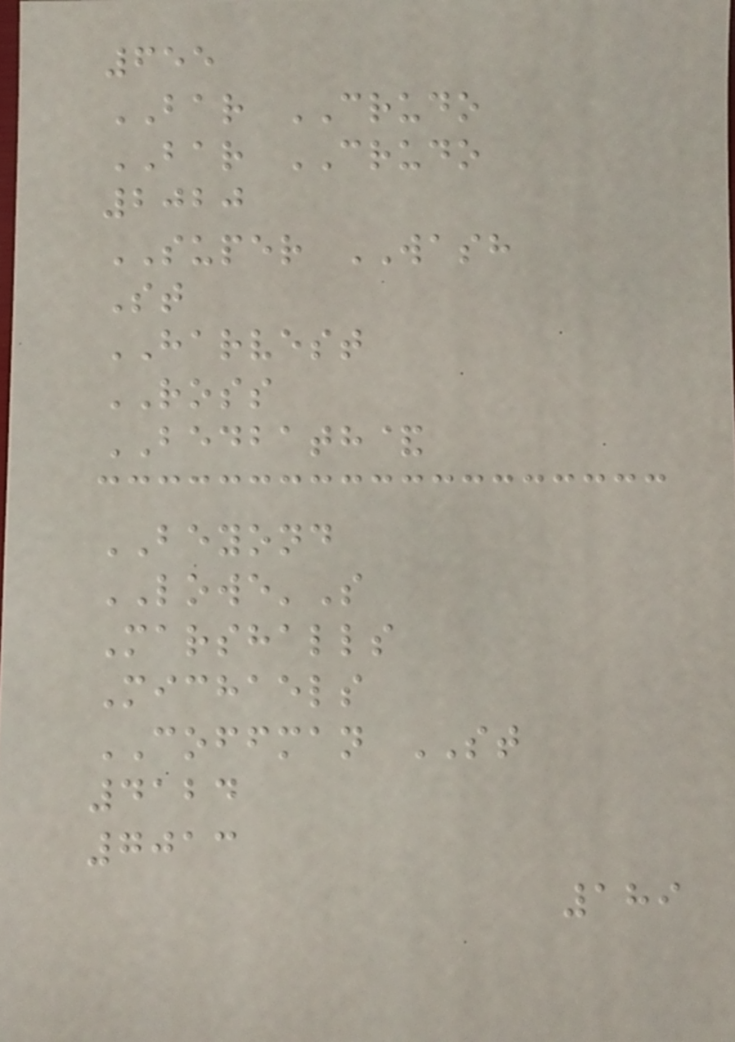655
BAR CRUDO
BAR CRUDO
2020
SUPER WASH
St
HARVEST
ROSS
BEDBATH&
BEYOND
LOWE'S
Marshalls
Michaels
COFFMAN ST
4124
7013
189
